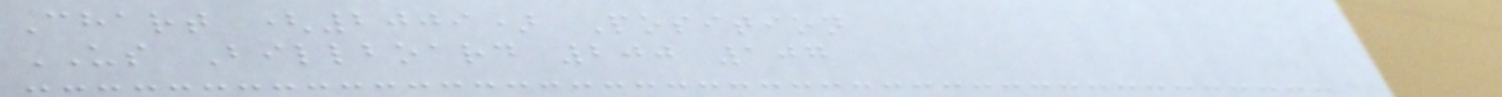Chart (2009) Position
US Billboard 200 107
